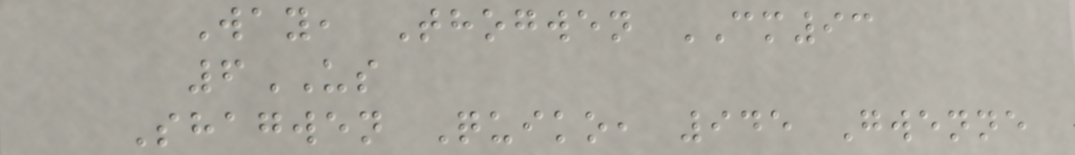Way, Thogwen CM93
6US
Shagwen Quiko, 945 Gwenne
